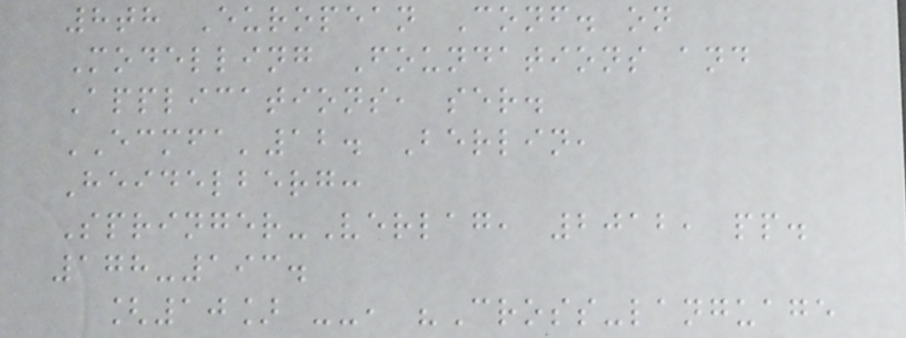8th European Conf. on
Modelling Foundations and
Applications, ser.
ECMFA'12. Berlin,
Heidelberg:
Springer-Verlag, 2012, pp.
178-193.
[10] --, "Cross-language
